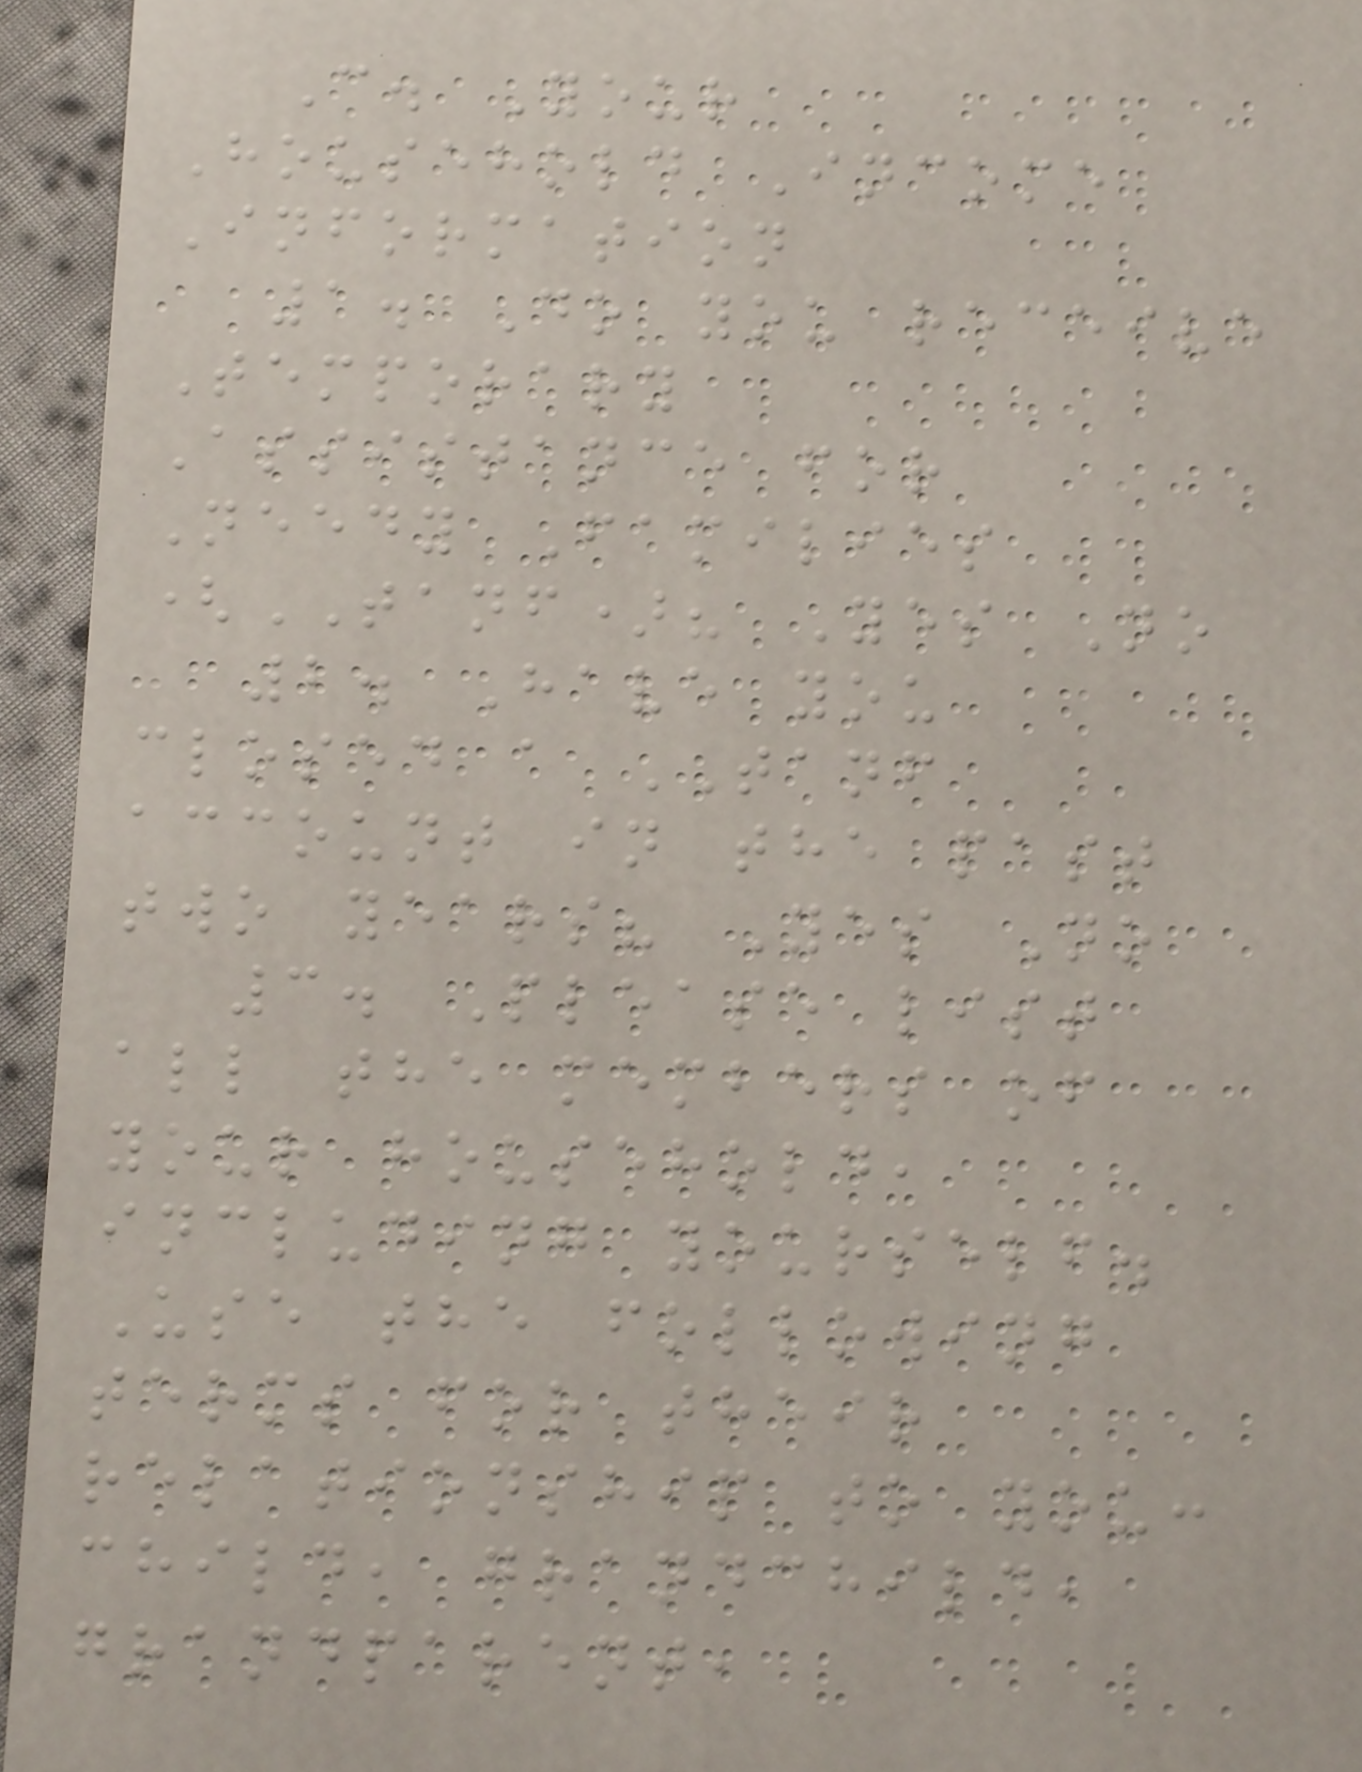C. Your
Household Income
Information
1. Do you receive
Temporary
Assistance for
Needy Families
(TANF)? Yes No
2. Have you
closed a TANF
account in the past
two years? Yes No
3. Please list
all the members of
your household,
including yourself.
Use the following
terms for their
relationship to you:
child, grandchild,
grandparent,
